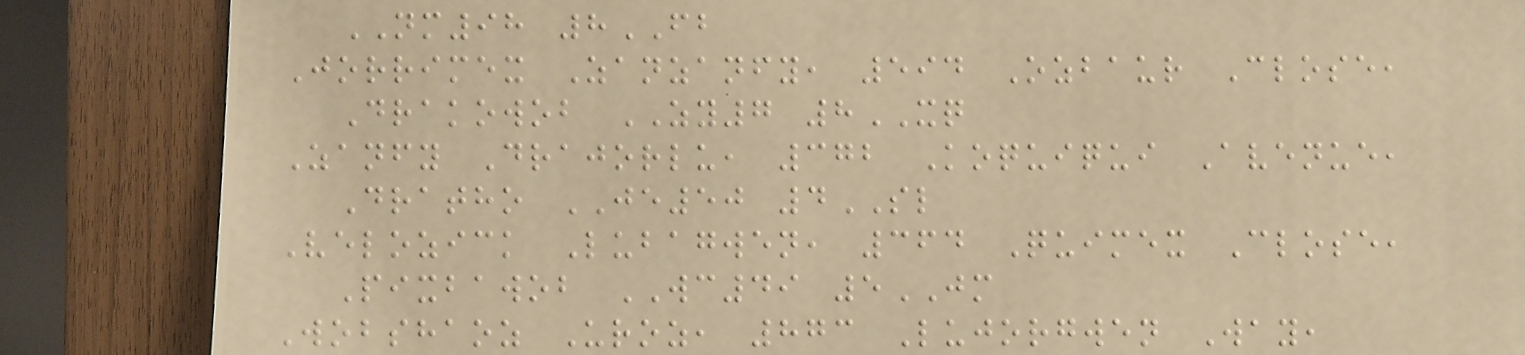NM98 8FB
Jorrimex Zanzanfy, 594 Ozbaur Close,
Drakowob ZY7 8XQ
Zanfy Drajorlu, 372 Koquiqui Avenue,
Dratho JE50 4SL
Velozick Lubagwen, 364 Quimex Close,
Pixbawob WC49 5JM
Wobshaoz Uroz, 873 Lujorgwen Way,
